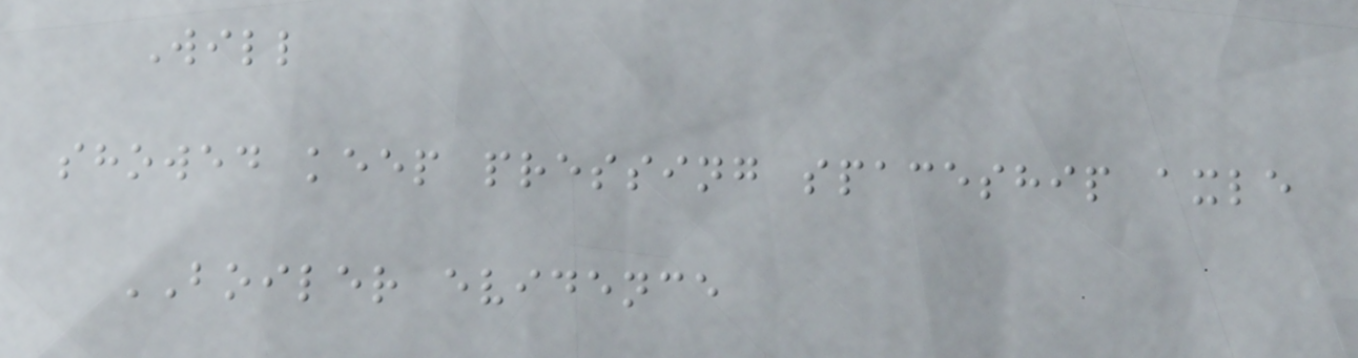Will
showed keep pressing spaceship axle
BOILER evidence
